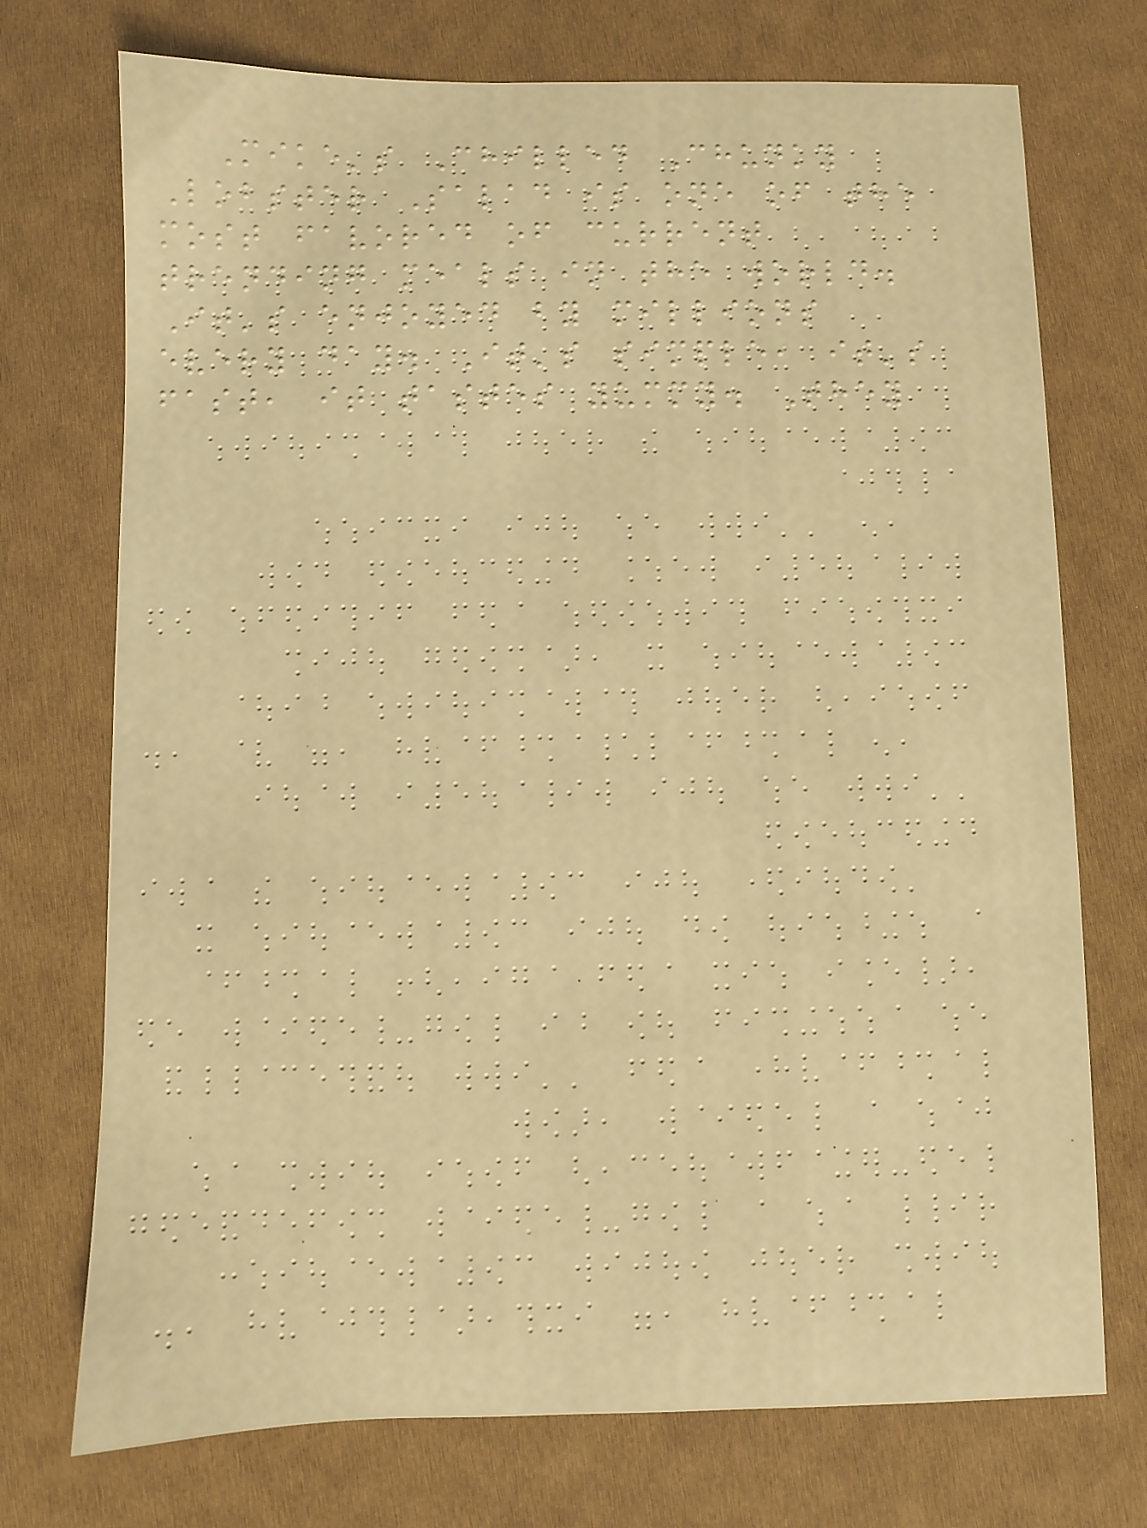Mike's Chilled Chunky
Lobster Salad is one of the
most favored of current
trending meals in the world.
It's enjoyed by millions
every day. It's simple, it's
fast, it tastes yummy. They
